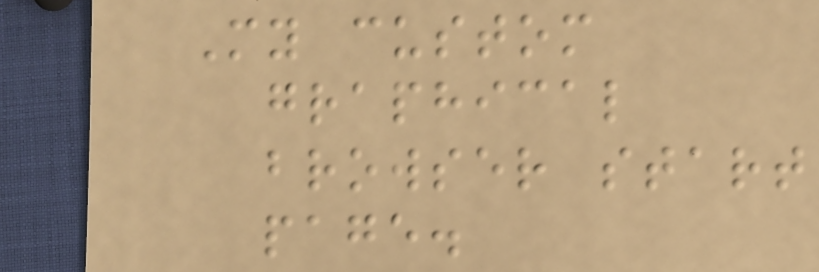My custom
graphical
browser start
page.
